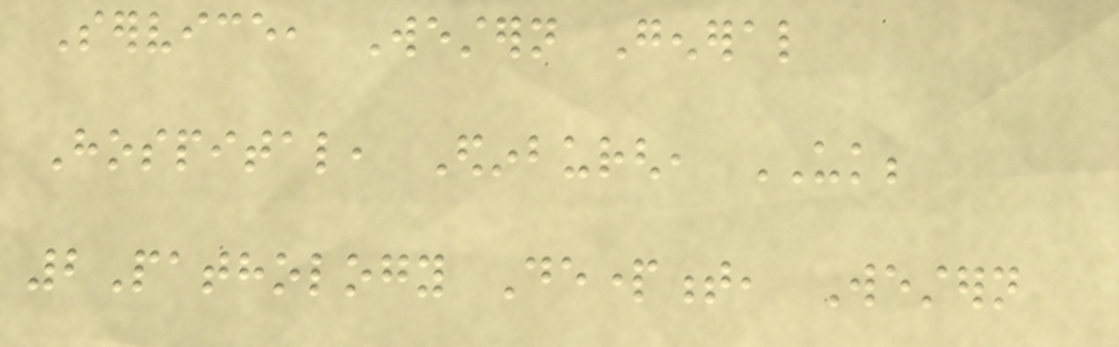Service, Western General
Hospital, Edinburgh, UK;
2Pathology Department, Western
